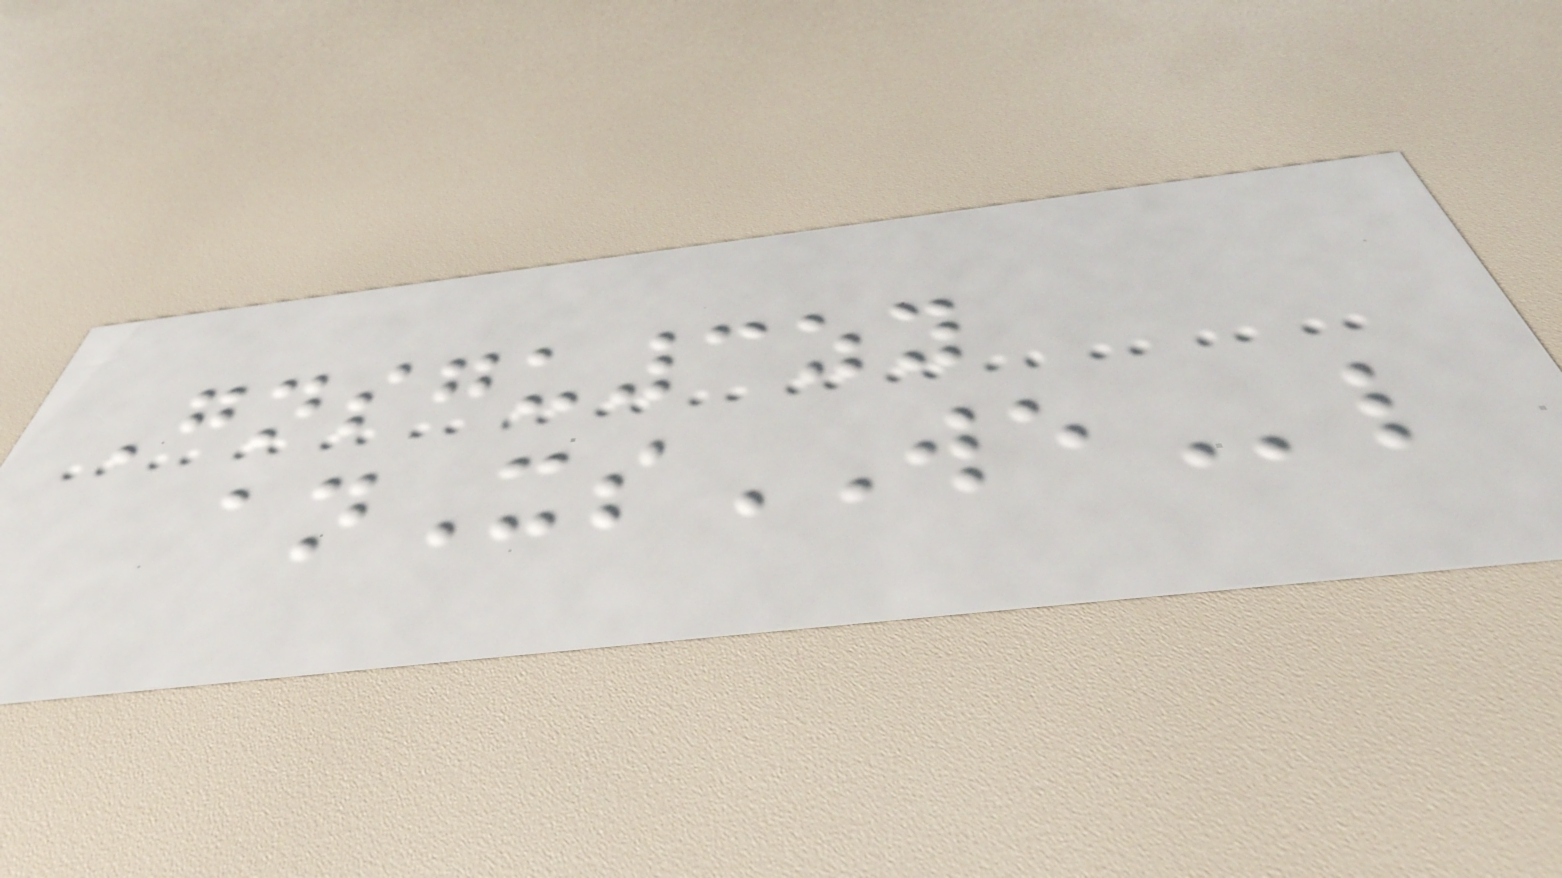Gnsgu3zy
anXsWEl
